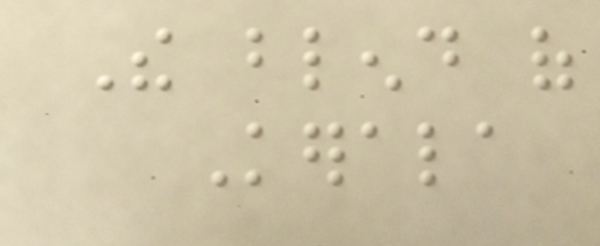The blend of
Kerala
